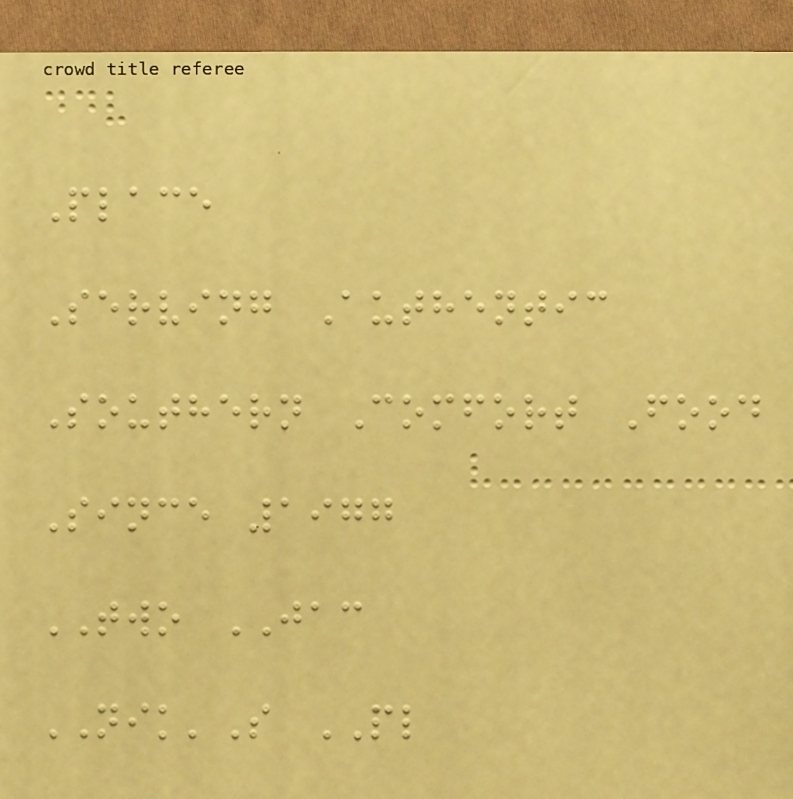Place
Serving Authentic
Southern Comfort Food
Since 1977
TWO JAC
NIK'S PL
